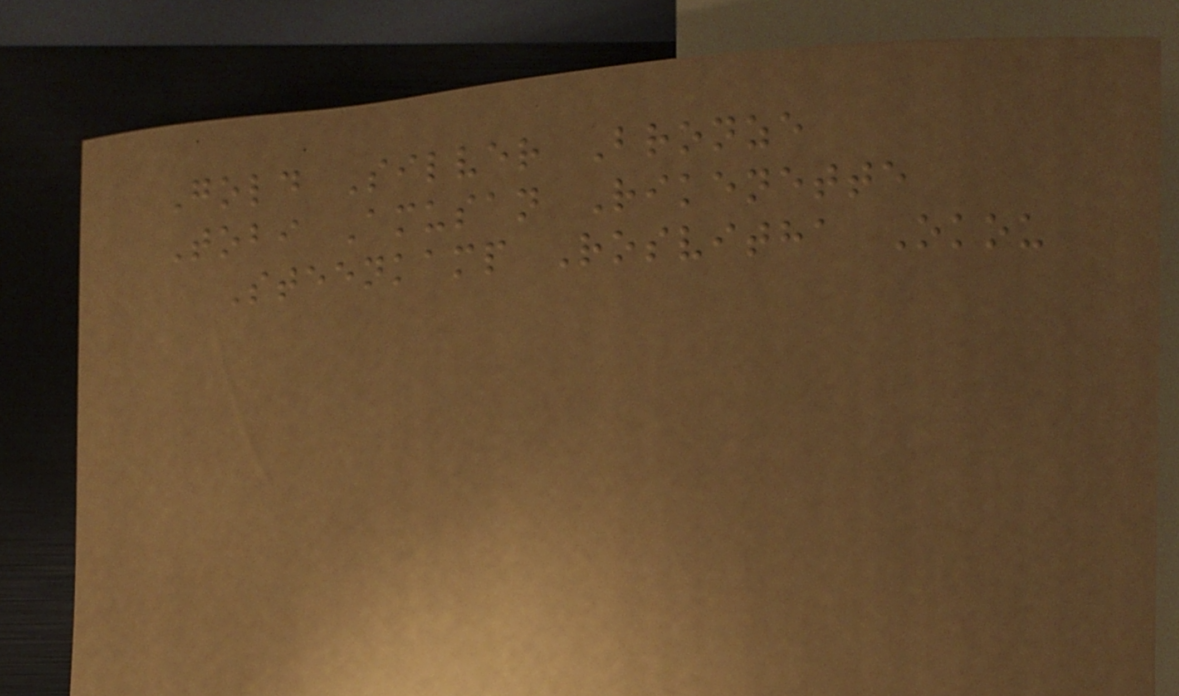Gold Silver Bronze
Tobi Amusan Rikenette
Steenkamp Rosvitha Okou
